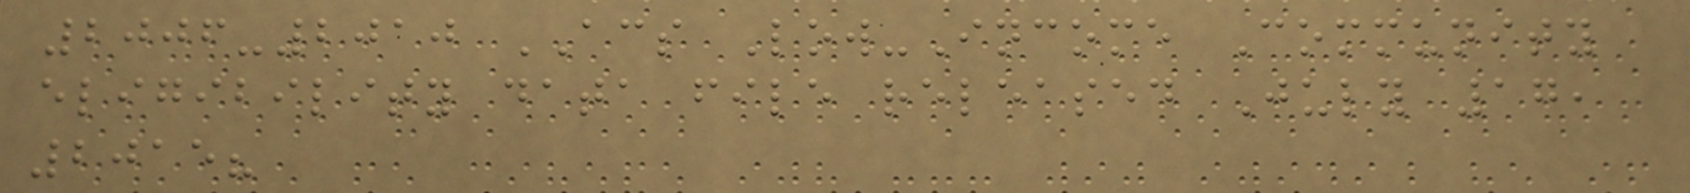2006-2010 ACS Low-Income Community
eligibility data file released July 17,
2015?
